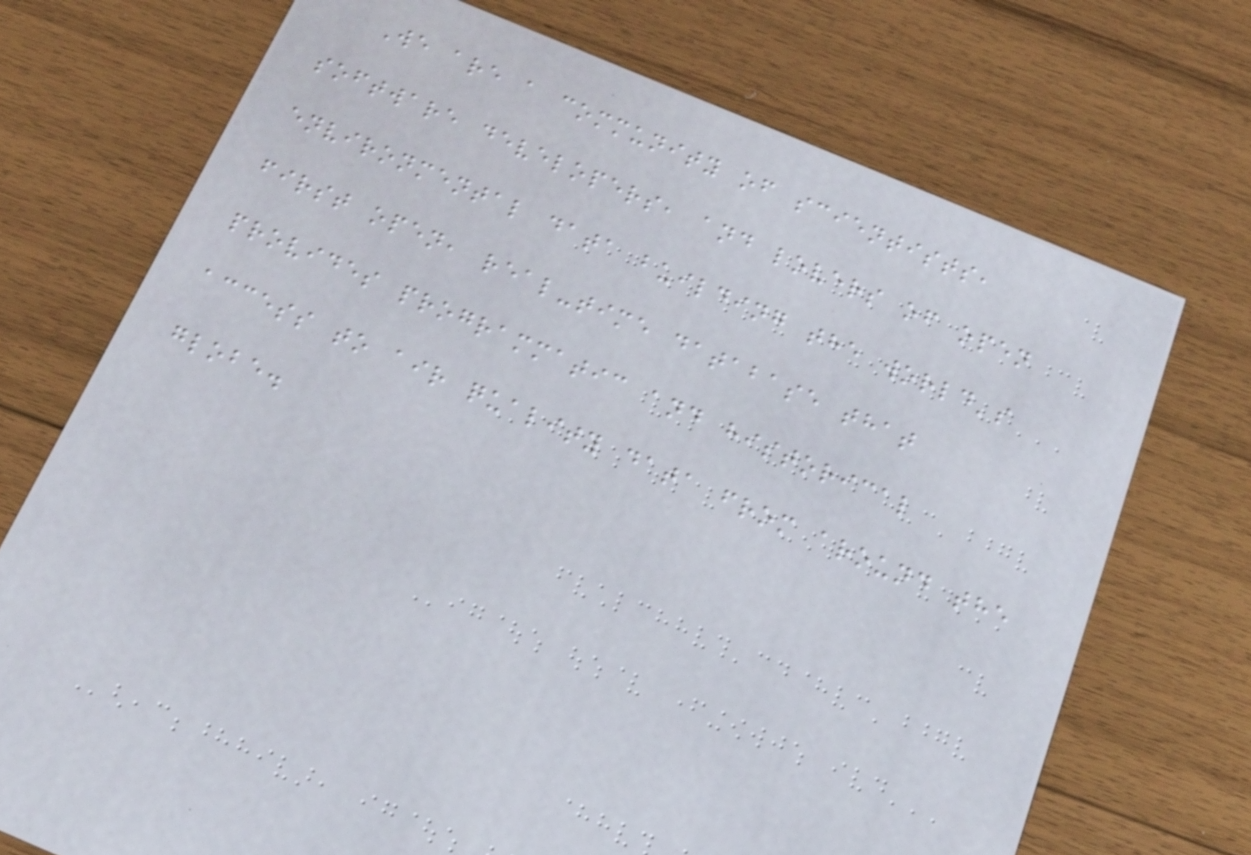We are a community of scientists,
software developers, and lovers of open
environmental data building the world's
first open, real-time database that
provides programmatic and historical
access to air quality data from around the
globe.
